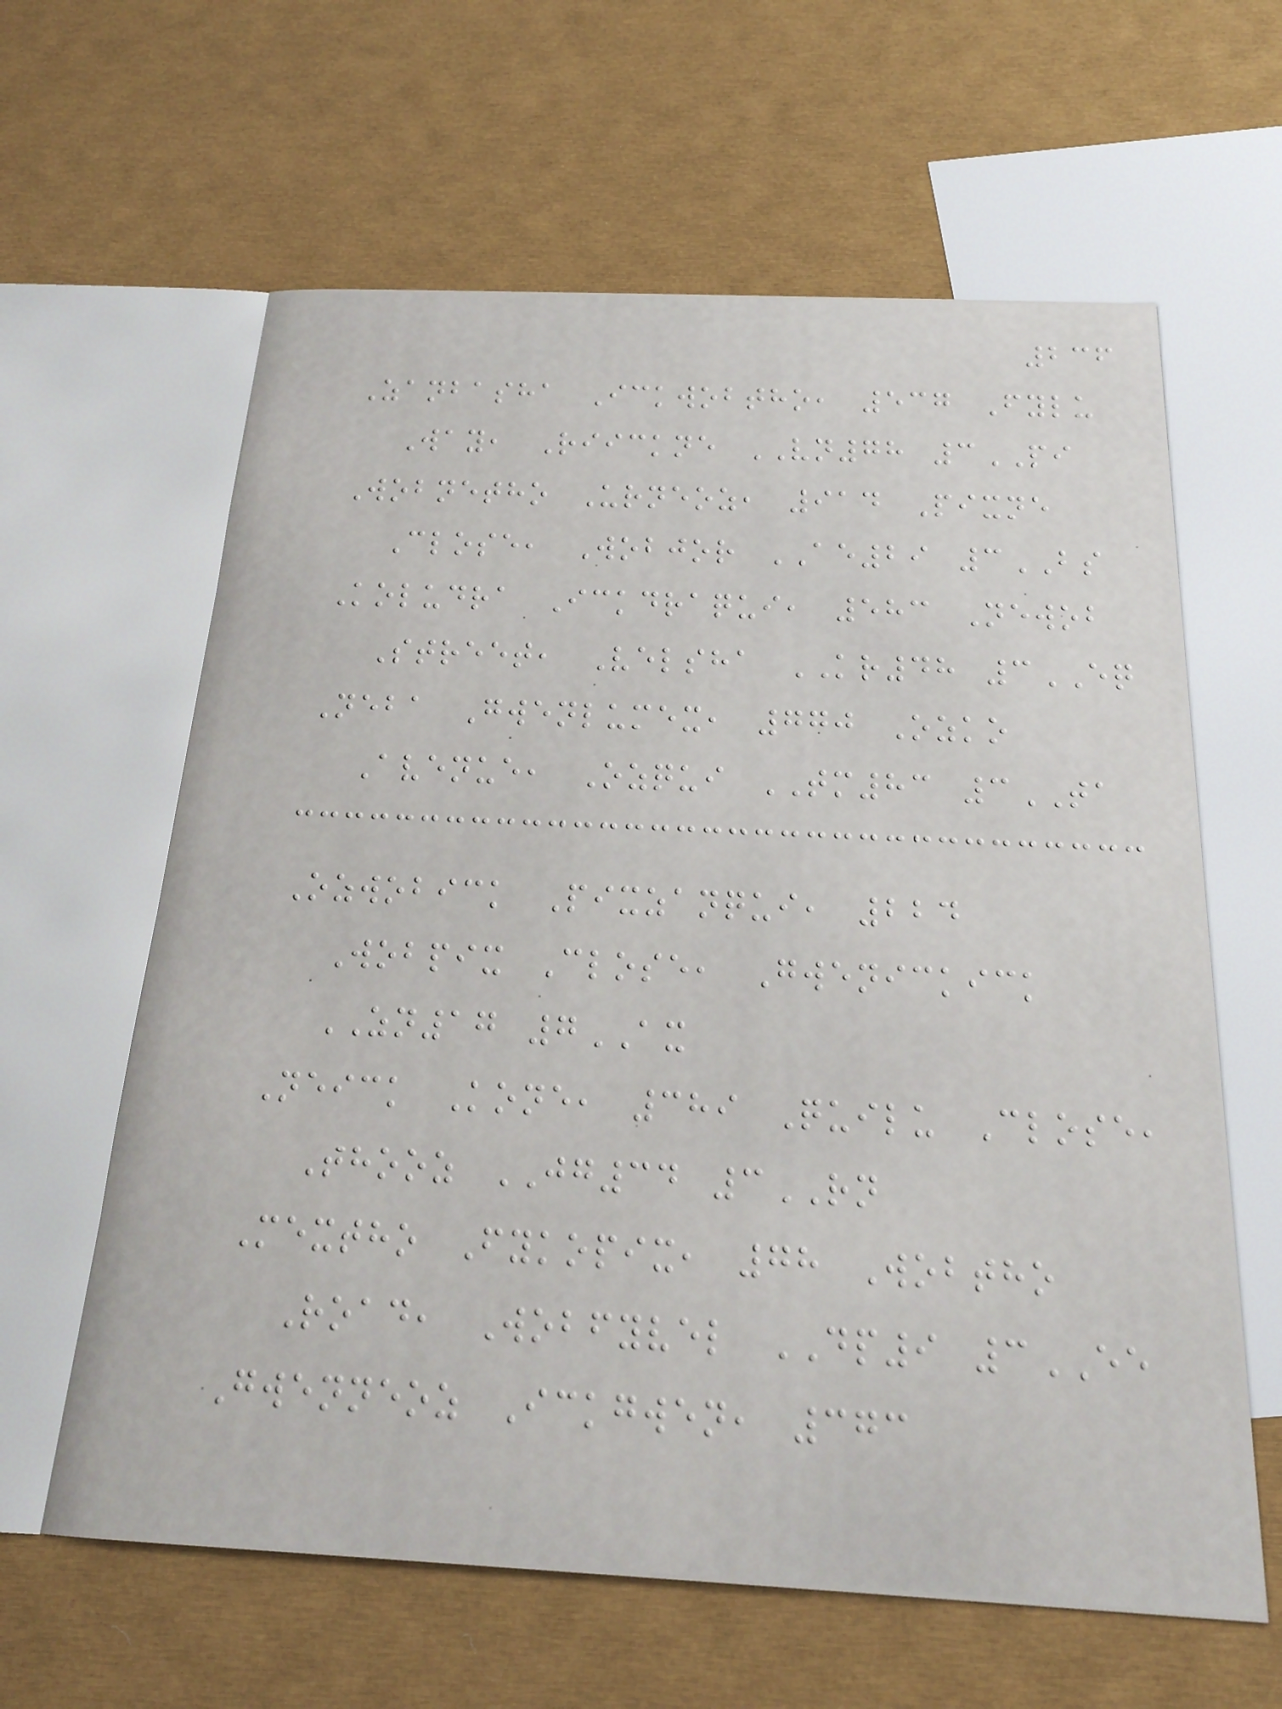236
Zanbasha Ickwobtho, 537 Fylu
Way, Riickne VN78 3PI
Wobnetho Urneoz, 914 Pixne
Close, Wobjor AE29 3BS
Koludra Ickdraqui, 583 Newob
Street, Velsha KR48 3EQ
Neba Gwenlumex, 770 Ozko
Avenue, Ozqui TM83 3TA
Ozwobick Pixzanqui, 224
Wobpix Close, Gwenickick
ZN17 7AX
Neick Kone, 389 Quilu Close,
Thooz JG34 3RN
Mextho Fykopix, 78 Wobtho
Road, Wobfyvel DP9 3EE
Gwenneoz Ickgwen, 373
